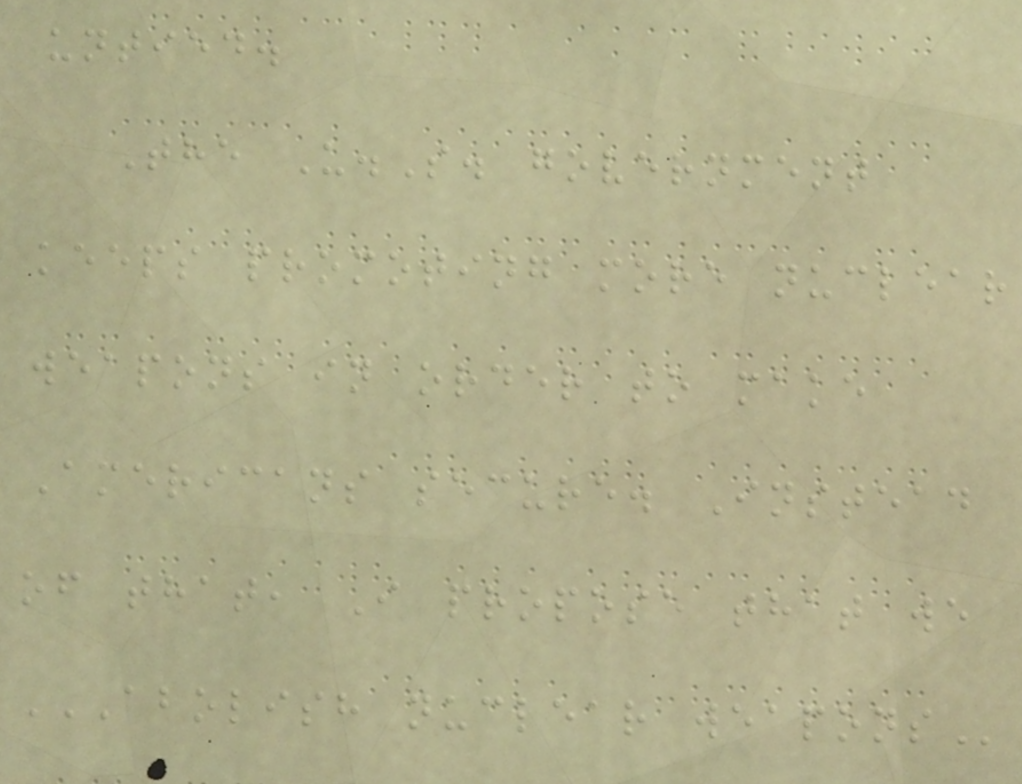untied.
The U.S. government
keeps promoting more nuclear
weapons in order to make
Americans secure. Instead
of that, I propose that we
ABOLISH NUCLEAR WEAPONS
